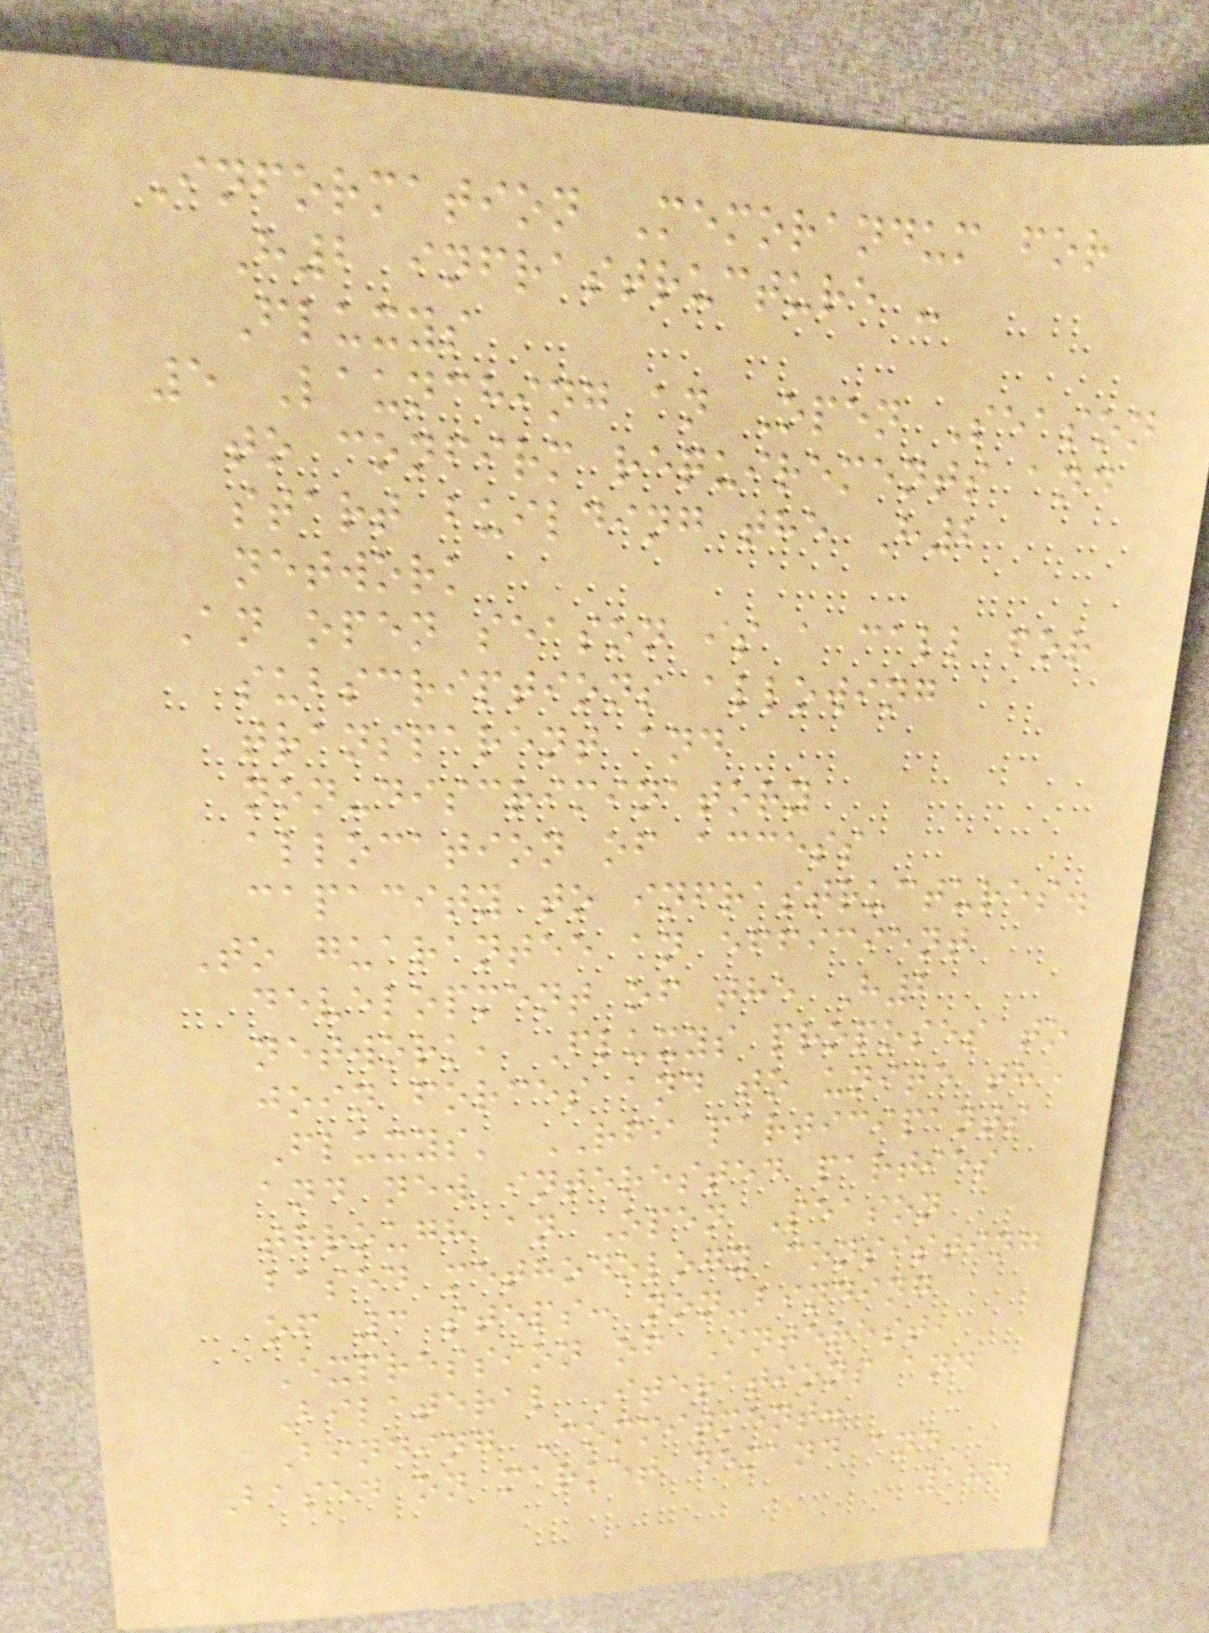Information Memorandum for
H2 infrastructure -
Fluxys
5 Launching an Open Season
to confirm requirements and
start building the H2
network
An open season is a call for
subscriptions allowing
transparent and
non-discriminatory
allocation of access
capacity to infrastructures.
To guarantee an efficient
development of the H2
network, Fluxys proposes to
join forces and to unite the
Fluxys' RFI participants
and new interested parties
through an Open Season
based methodology consisting
of 3 steps: non-binding
Expression of Interest,
Bilateral Iterations and
Binding Commitment.
Based on market demand and
184
